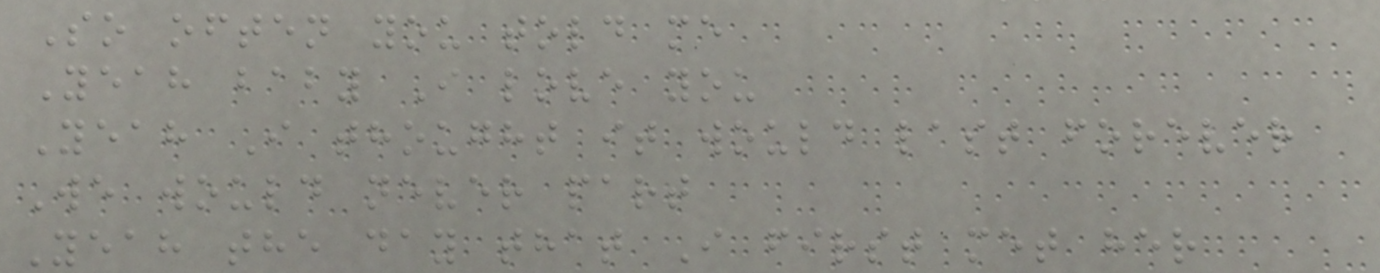So often you told me
Yeah baby I love you
Yeah I thought it would last forever
We would never part
Yeah the day that I first met her
